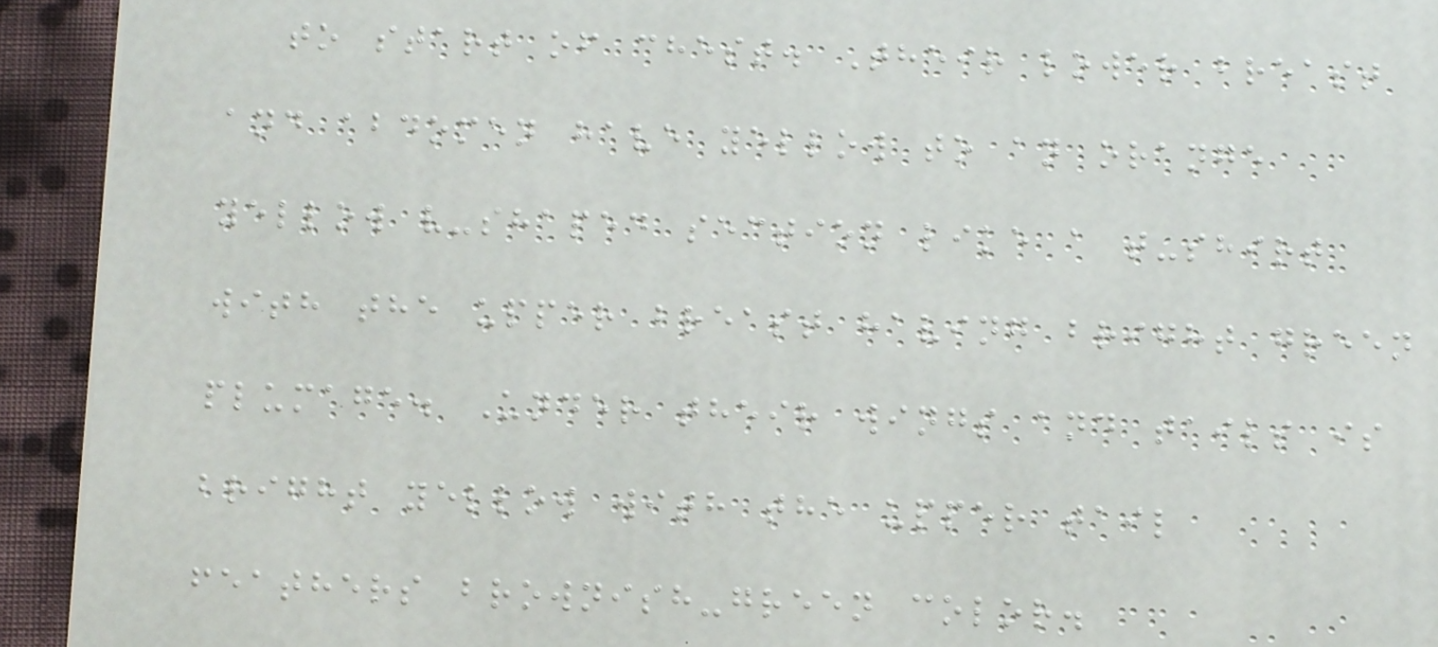to start of chest. Their lower breast
and abdomen have yellow to an orange
yellow v-shaped section like a t-shirt
with the upper breast having bright green
plumage. Under their wings and tails is
bright yellow with the upper tail
feathers brownish-green color.
